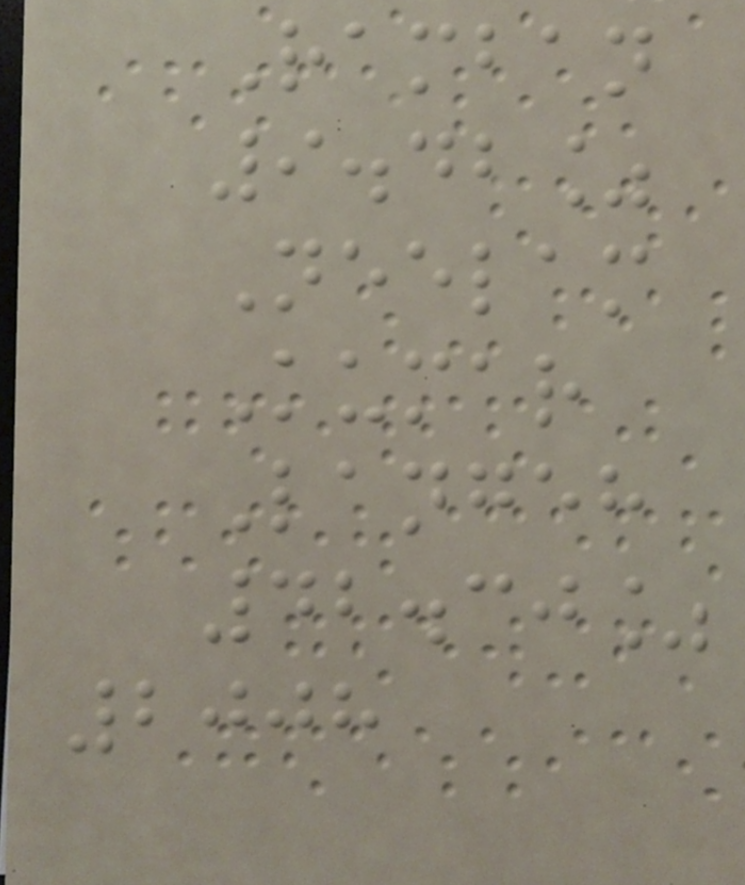Ramban
9.42%
Neelam
Kumar
Langeh
42.30%
2008
